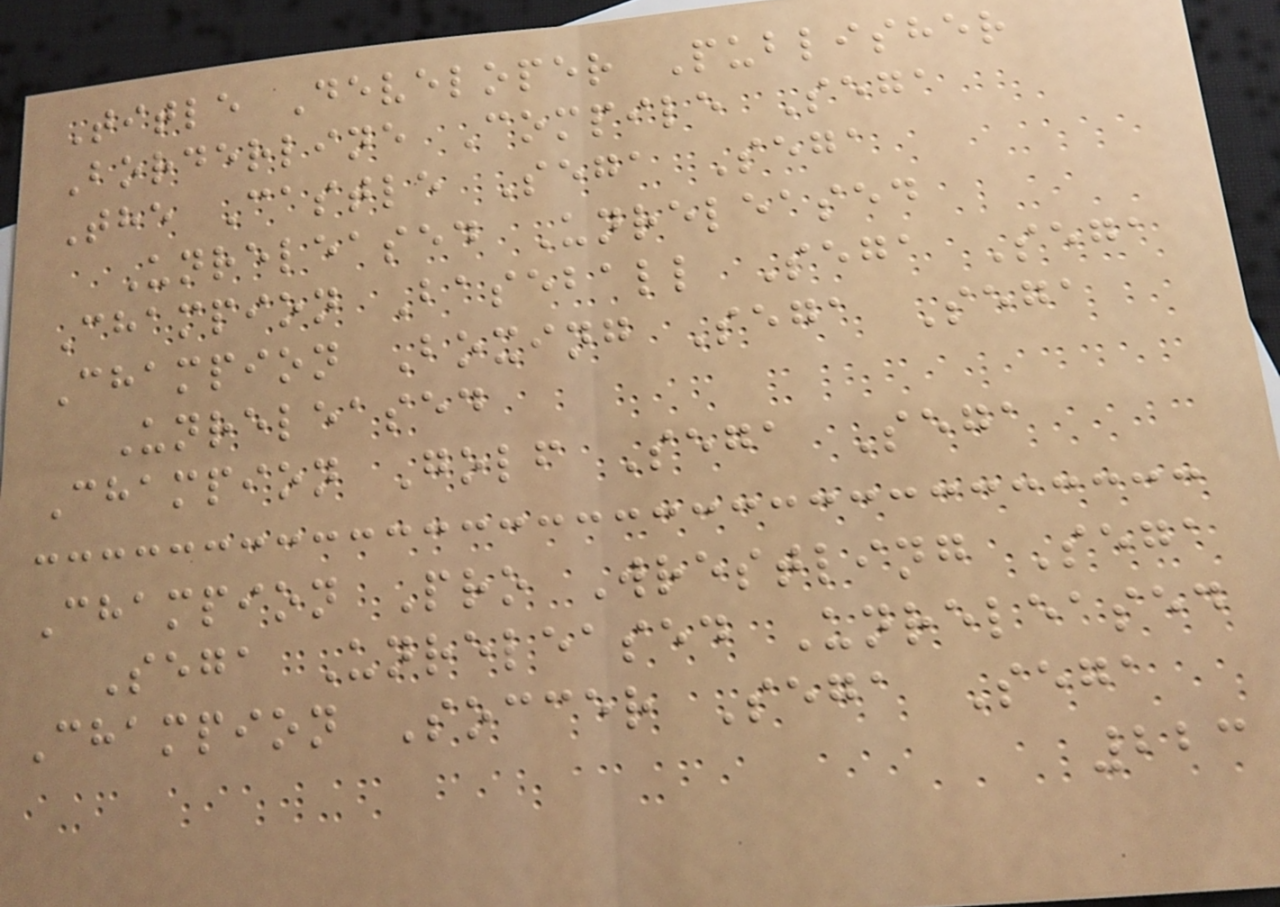Title Developer Publisher
Borderline Compile Sega
The Castle Sega Sega
Unreleased Unreleased
Champion Baseball Sega Sega
Champion Boxing Sega Sega
Unreleased
Champion Golf Sega Sega
Champion Pro Wrestling Sega
Sega Unreleased Unreleased
Champion Soccer Sega Sega
223
